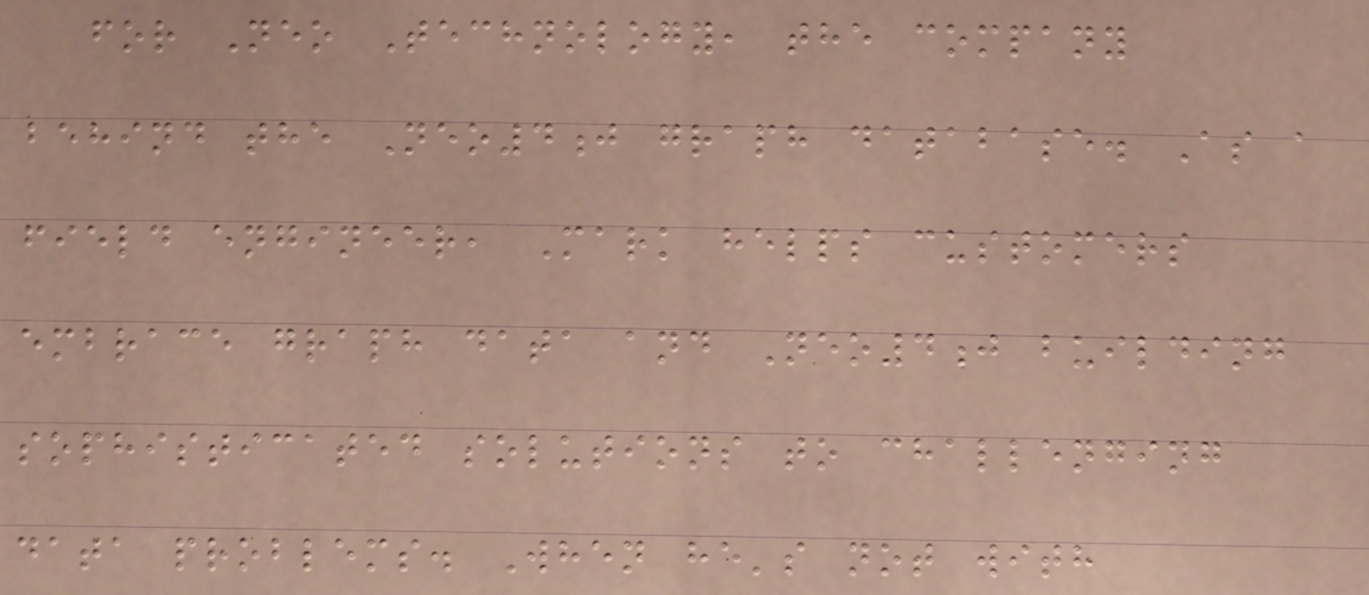for Neo Technology, the company
behind the Neo4j graph database. As a
field engineer, Mark helps customers
embrace graph data and Neo4j building
sophisticated solutions to challenging
data problems. When he's not with
